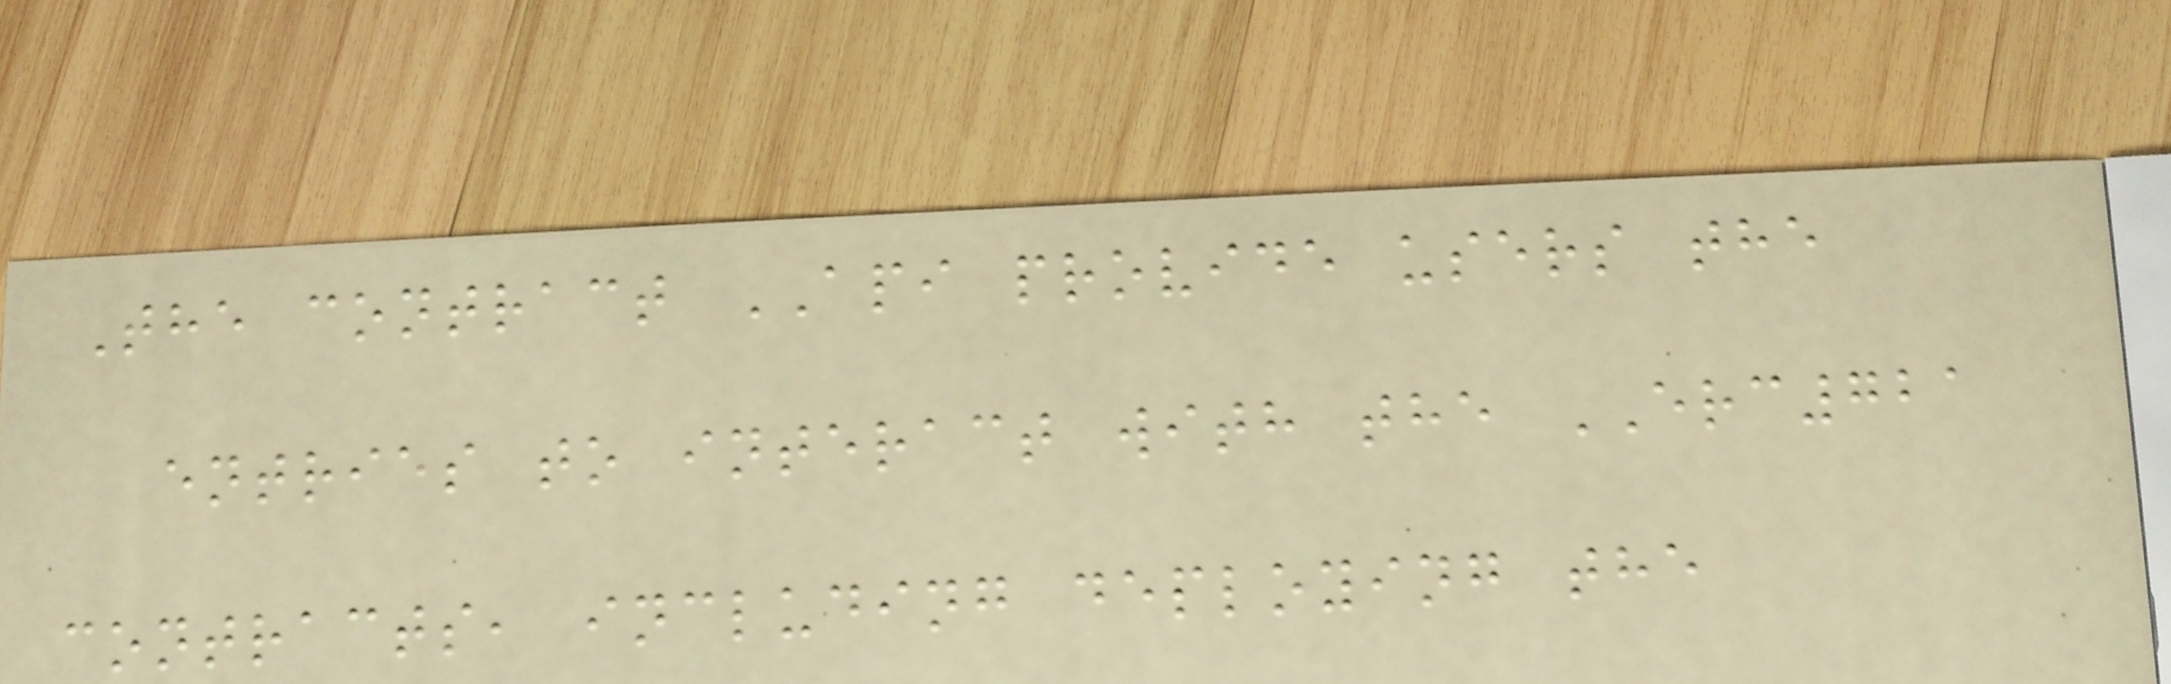The contract API provide users the
entries to interact with the ERC721
contracts, including deploying the
